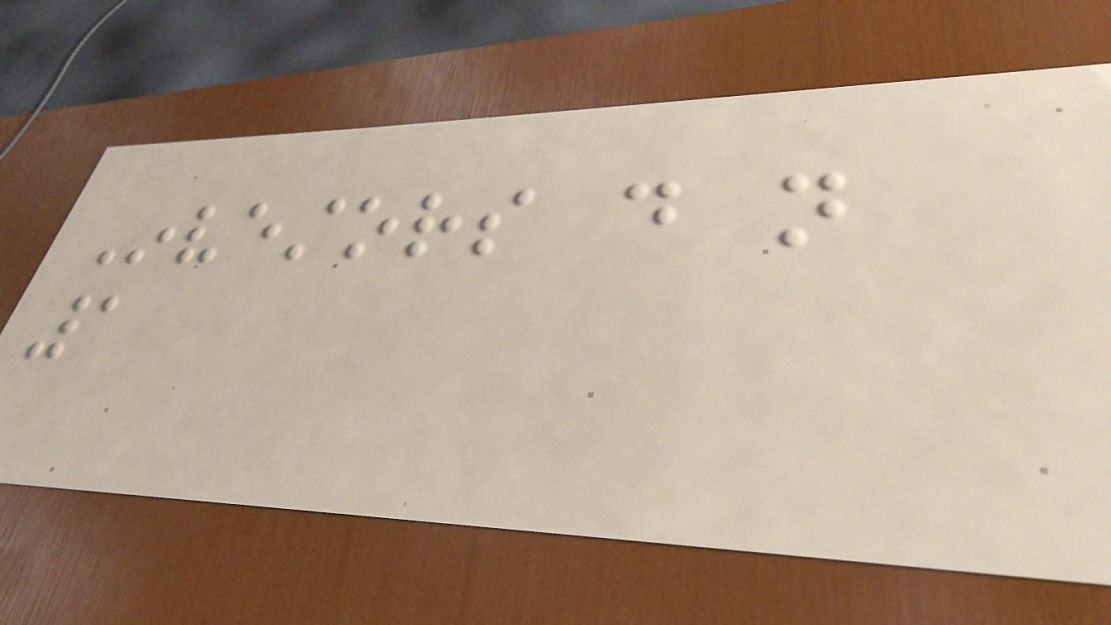Investors do not
1
